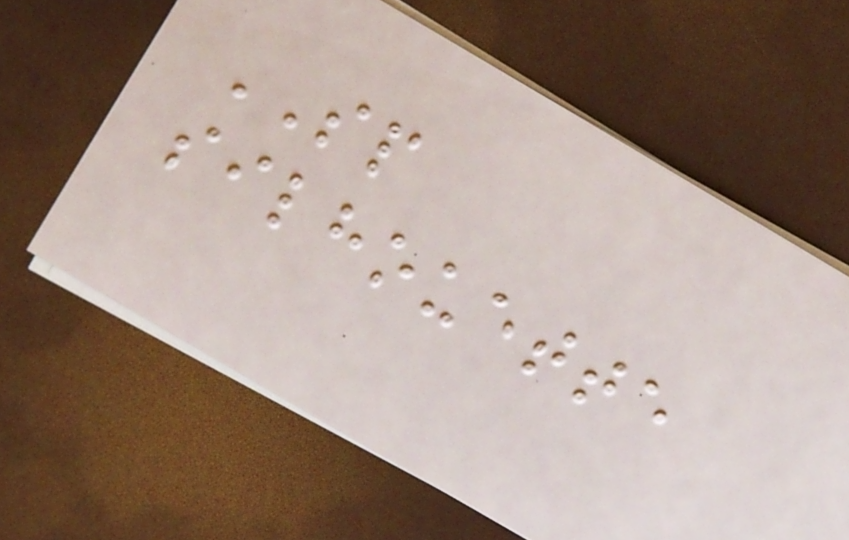SP
silhouette
